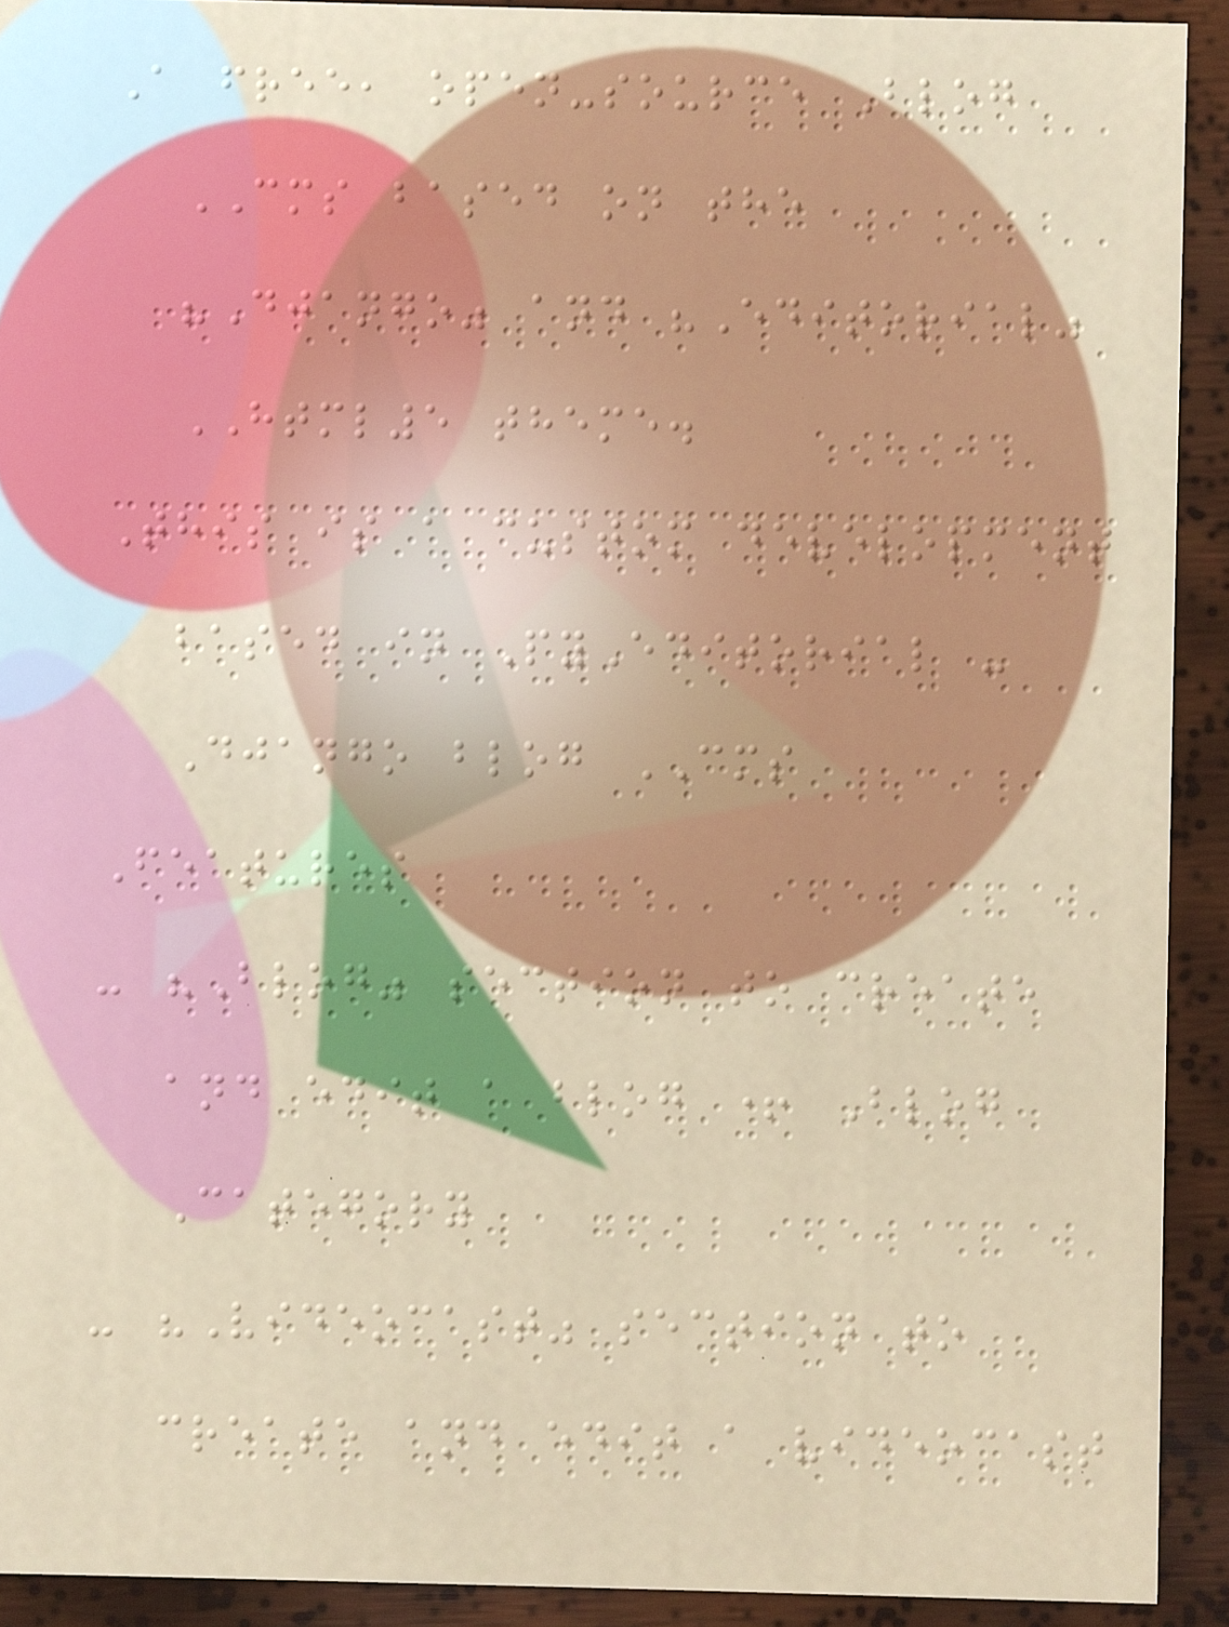A free, open-source Blog
CMS based on the
"Django" and "Editorial"
HTML5 theme.
This is a custom development
based in PyEditorial -
Django blog CMS
Features
- "Blog" section to create
and edit a blog + Blog
Category
- "Videocast" section to
create and edit a videocast
